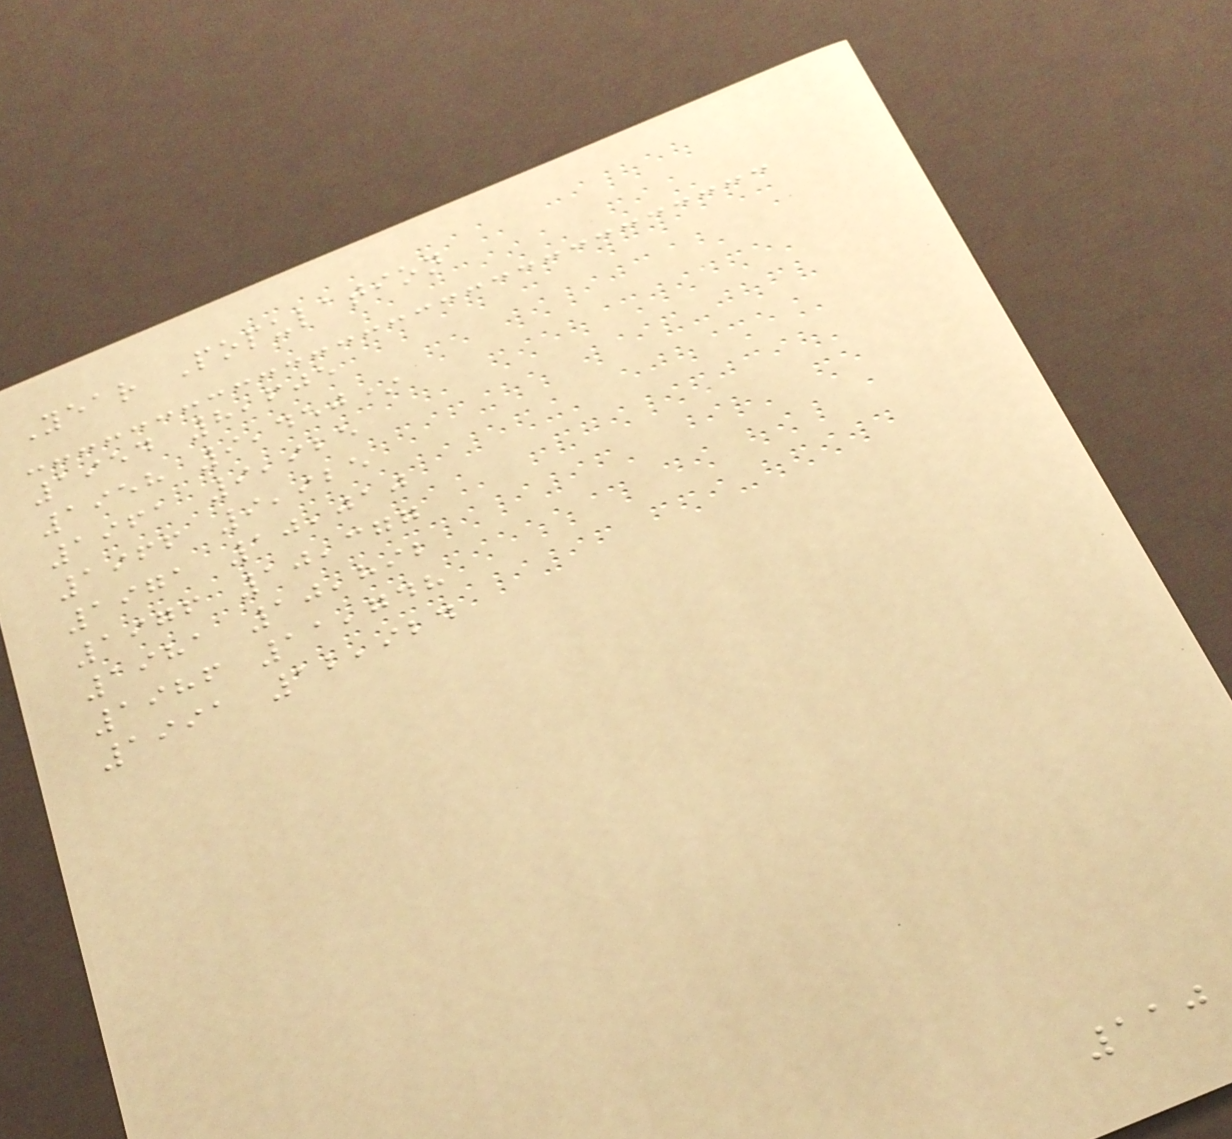Year Population
1954 8,605
1958 9,450*
1961 9,925
1966 9,925
1971 10,010
1976 10,377
1981 10,892
1986 11,748
1991 12,924
110
